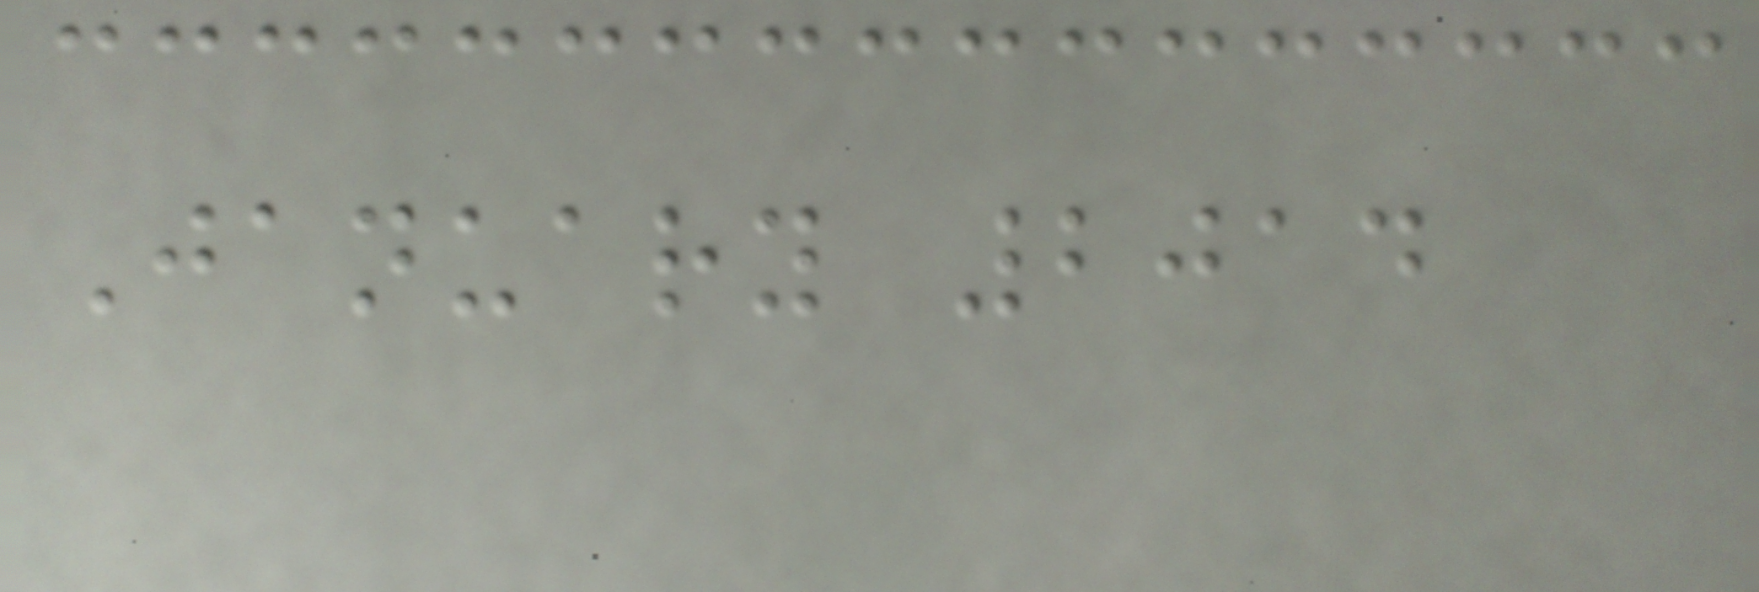January 2014
